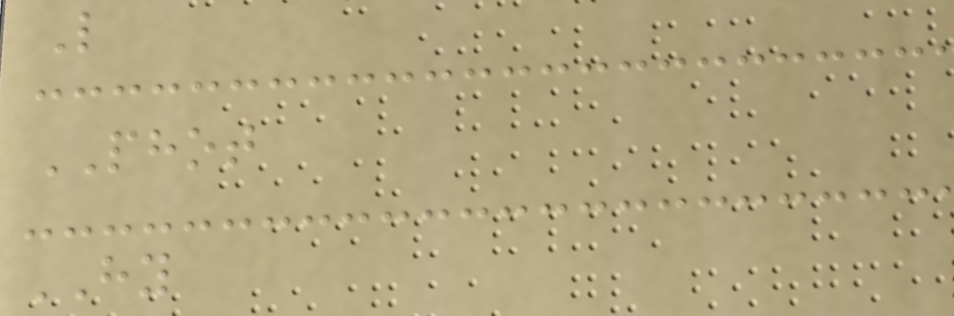L
PHOT
HY
